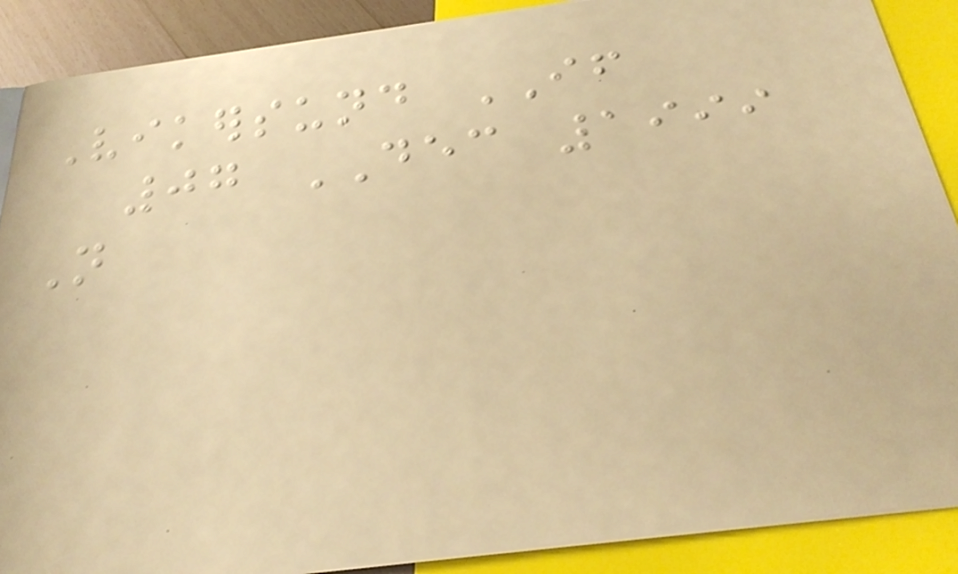Vikersund IF
07 DEC 1999
Not
